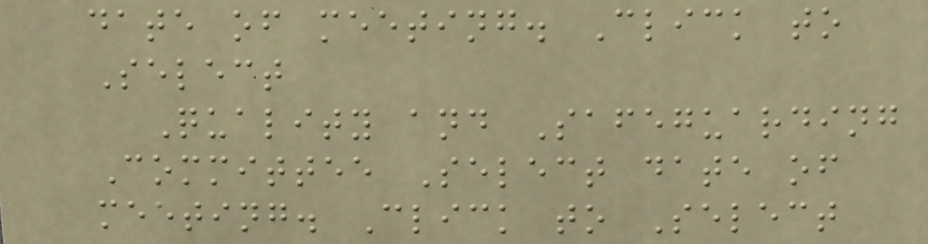date of meeting. Click to
Select
Quality and Safeguarding
Committee Select date of
meeting. Click to Select
